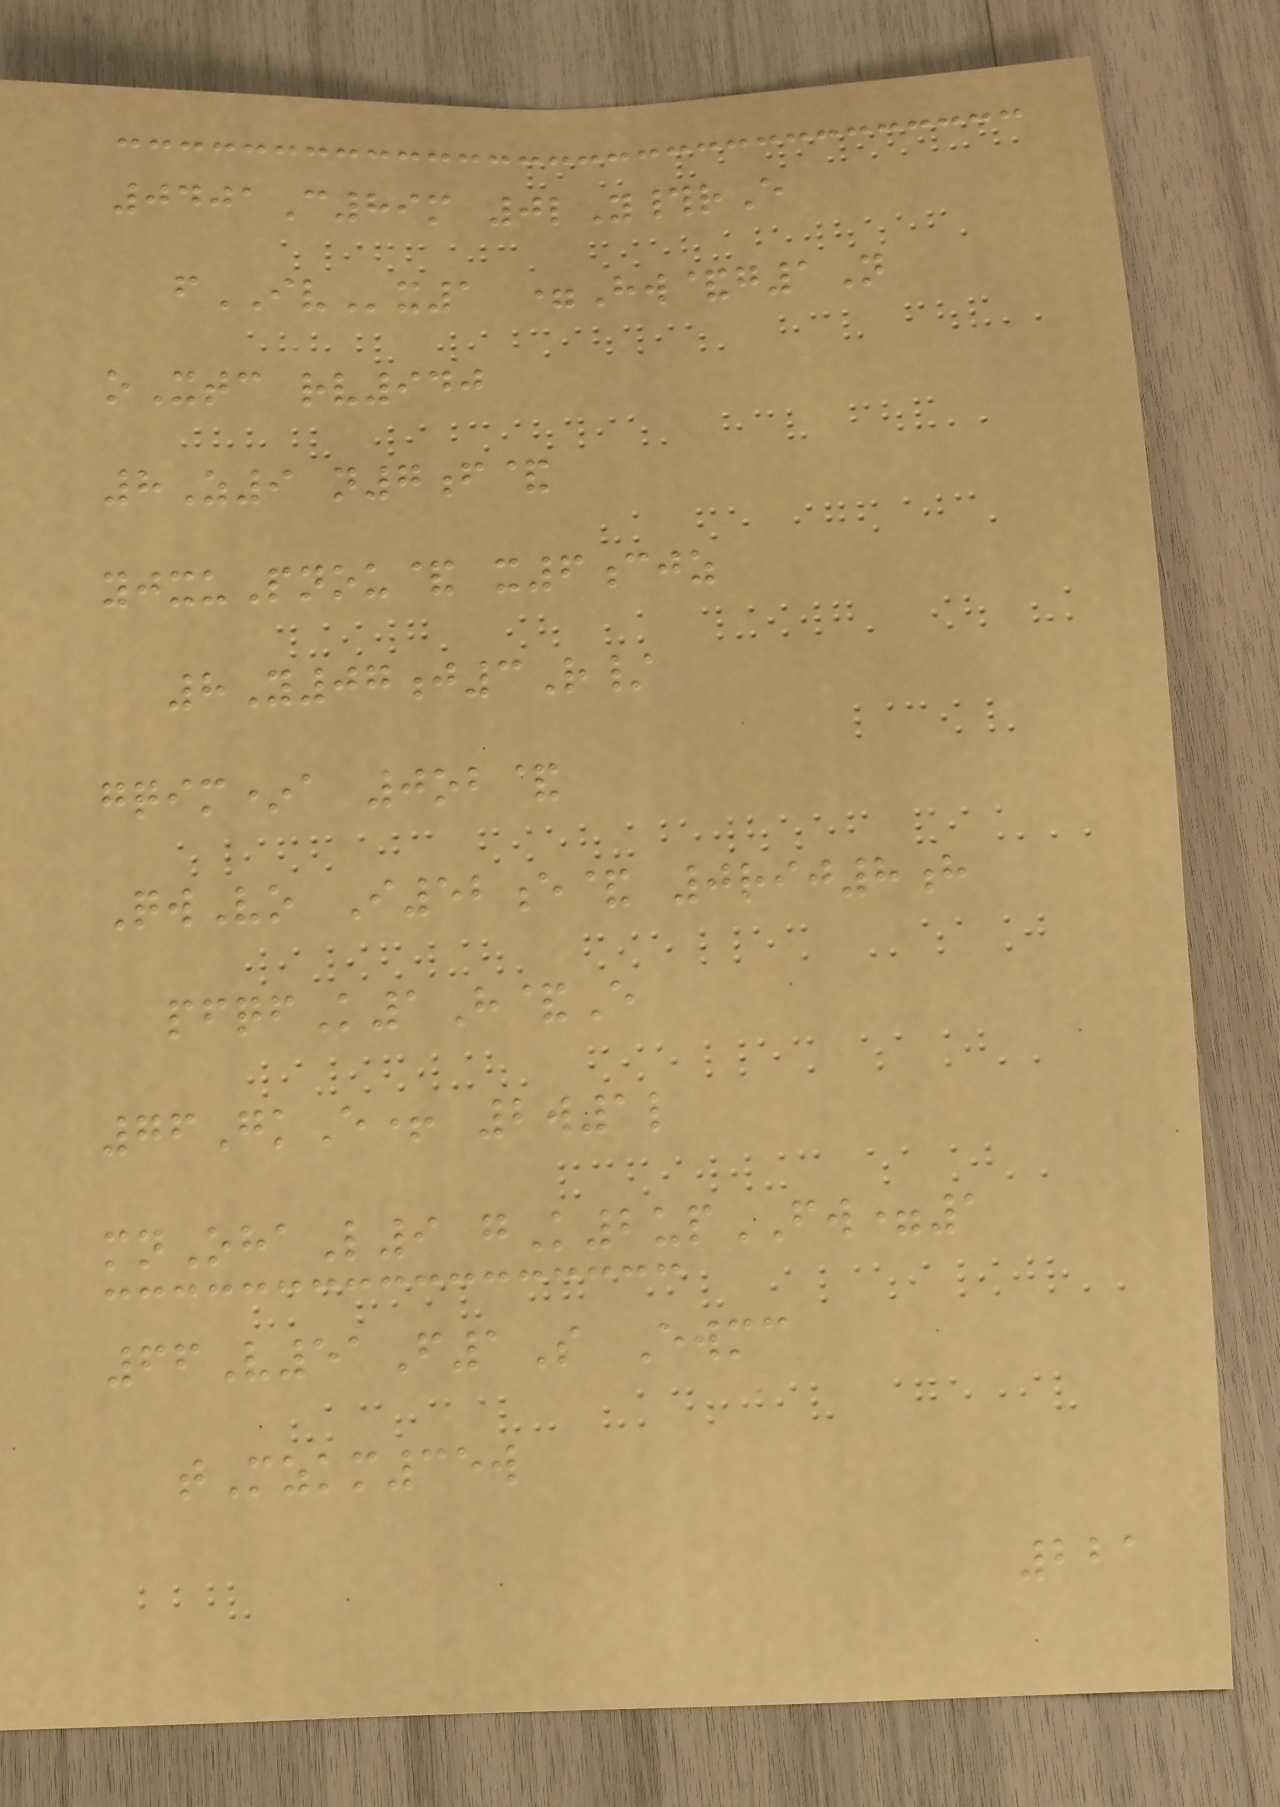0401C89m 0lY#rE
fIVx1 =Hw&g1N
oXtc rv940
8Z9 n7f&
yjxuPnou& x6cjz
8Y07j3R/
gqim*a 0ob&
QwVo I52e& 0rij8h
pfqfK1H&E
76GkE+ 2w1l
mnOhaL9 gK2upFW=1
66V51F1S Ewmc
tMzkm35w
221
